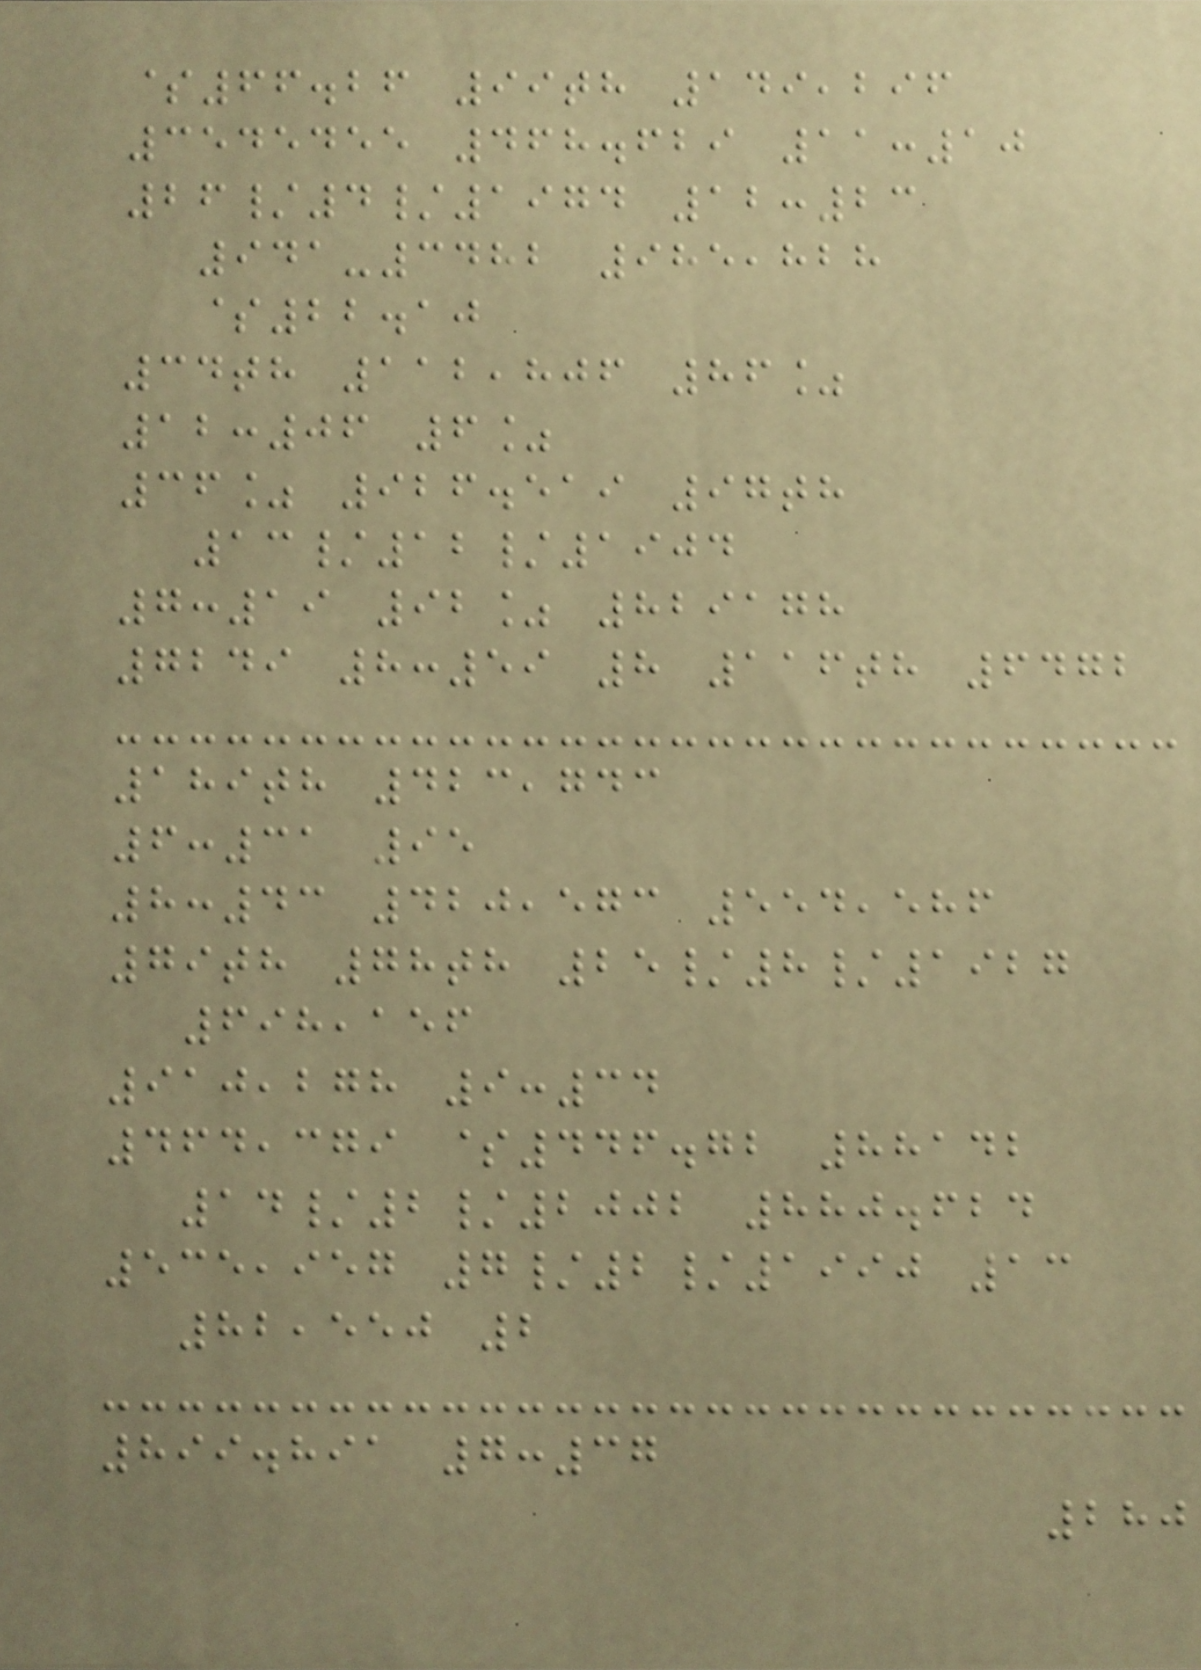$66.26 99th 149,296
3545455 468.629 11:10
26/4/1974 12:23
941-3482 985,828
$22.10
34th 112,806 86%
12:06 6%
36% 926.519 97th
13/12/1904
7:19 92% 829178
7249 8:59 8 116th 6472
189th 423,743
6:31 95
8:43 420,573 554,586
79th 78th 25/8/1927
698,156
910,278 9:34
464,379 $446.72 88142
14/2/2002 880.624
535,957 7/2/1990 13
82,550 2
899.891 7:37
280
